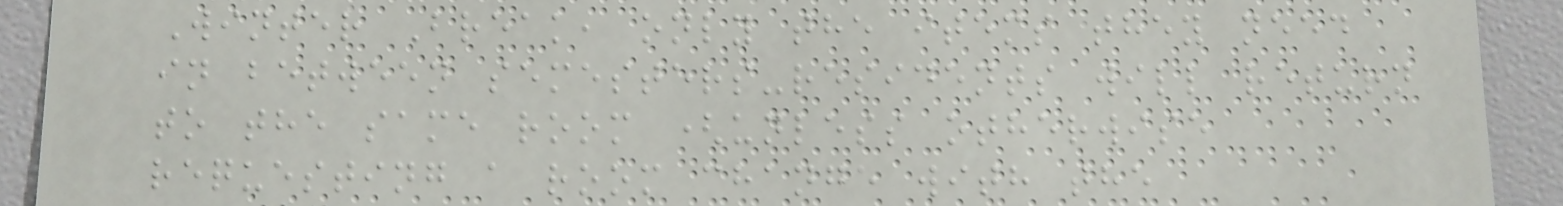Winter Break, only the items they need
in between semesters-residents will return
to the same room (unless otherwise
requesting a room change with the
